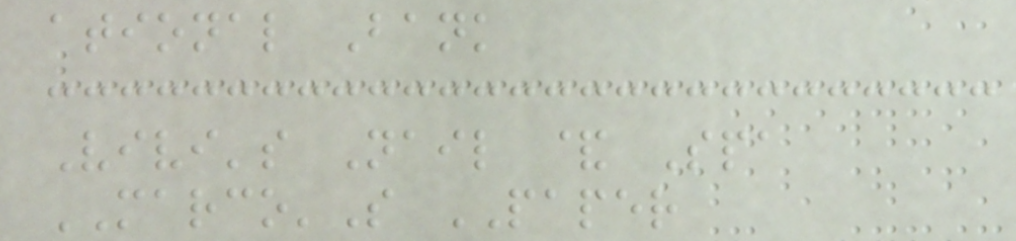ational Bank
Vivi's Nail & Spa
MARCO'S PAPER
